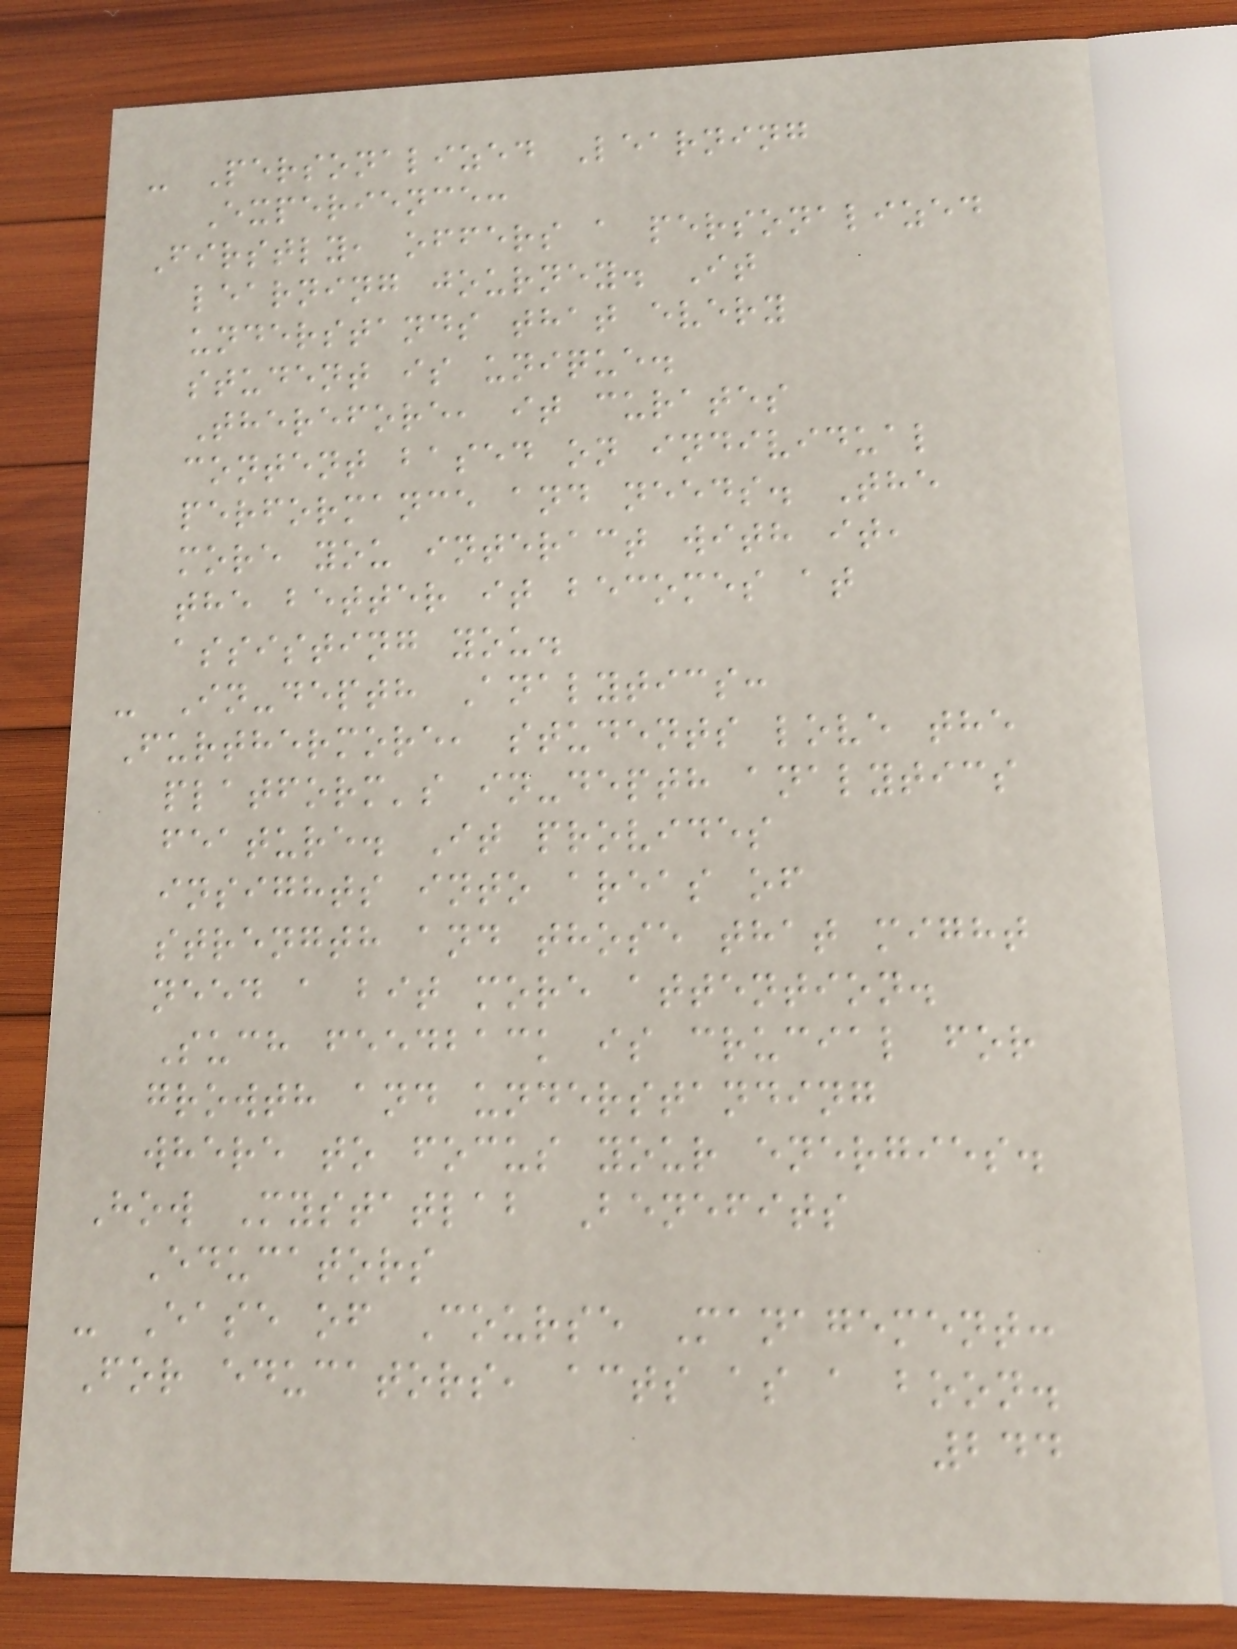- Personalized Learning
Experience:
Firstly, offers a personalized
learning journey. It
understands that every
student is unique.
Therefore, it curates
content based on individual
performance and needs. The
more you interact with it,
the better it becomes at
assisting you.
- In-depth Analytics:
Furthermore, students love the
platform's in-depth analytics
feature. It provides
insights into areas of
strength and those that might
need a bit more attention.
Such feedback is crucial for
growth and understanding
where to focus your energies.
How Mystatlab Benefits
Educators
- Ease of Course Management:
For educators, acts as a boon.
244
